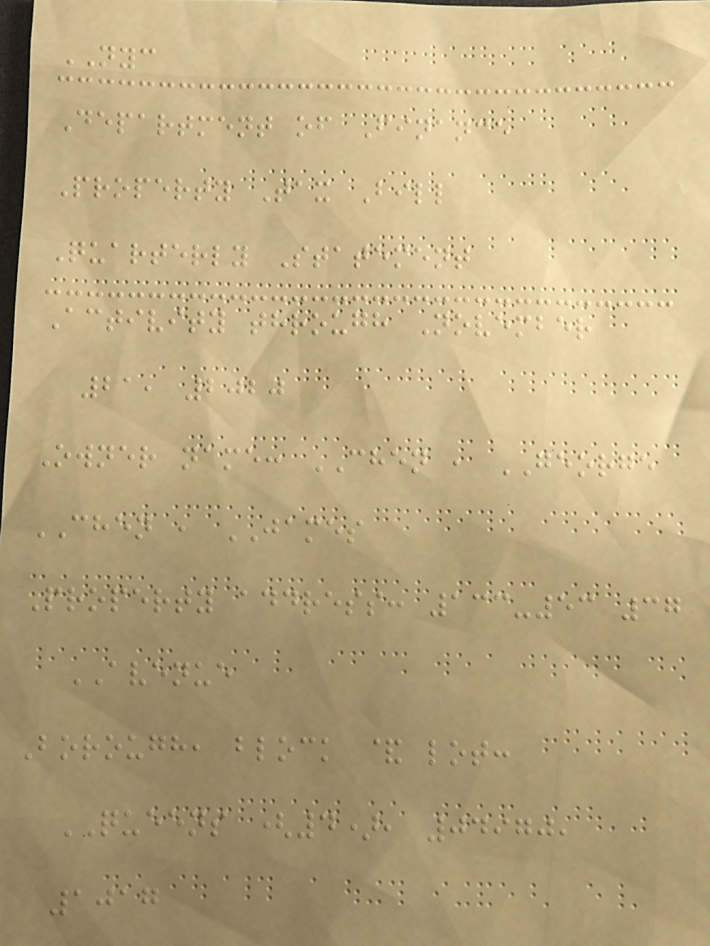NYC
Department of Finance
Property Tax Bill
Quarterly Statement
Activity through November
21, 2020
Owner name: CHEN , GEORGE
CHEN , JAMES
Property address: 133-53 37
AVENUE
Borough, block & lot:
QUEENS (4), 04970,
1017
